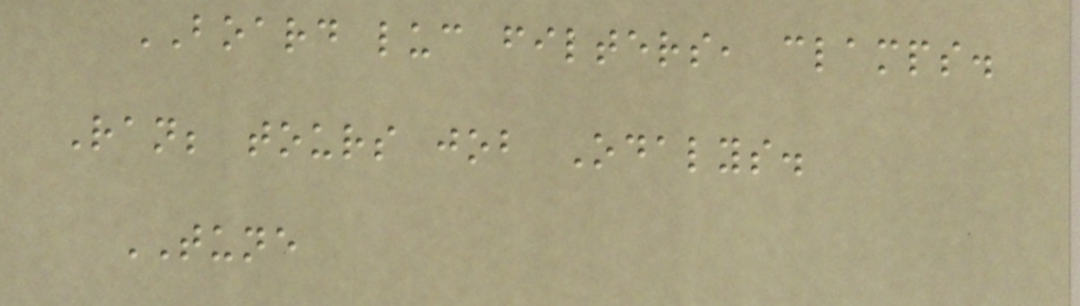BOARD luc filters, clamps.
Ran; tours job Odalys.
TUNE
